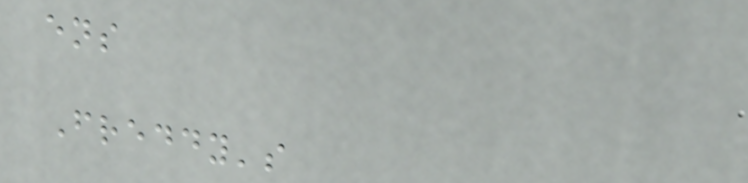ens
Freddy's
